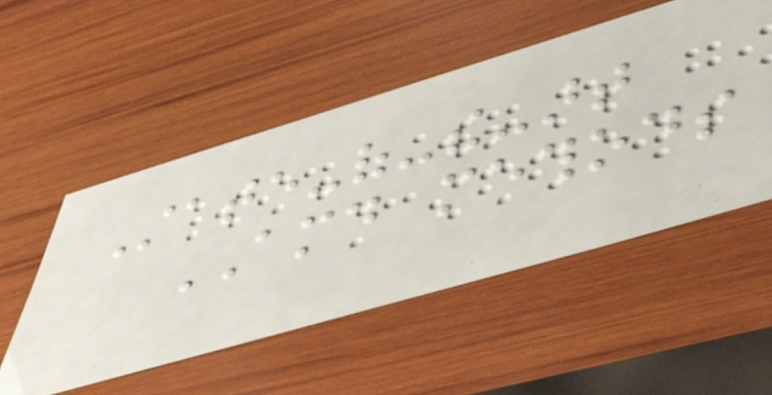State-of-the-art
AMD methods
